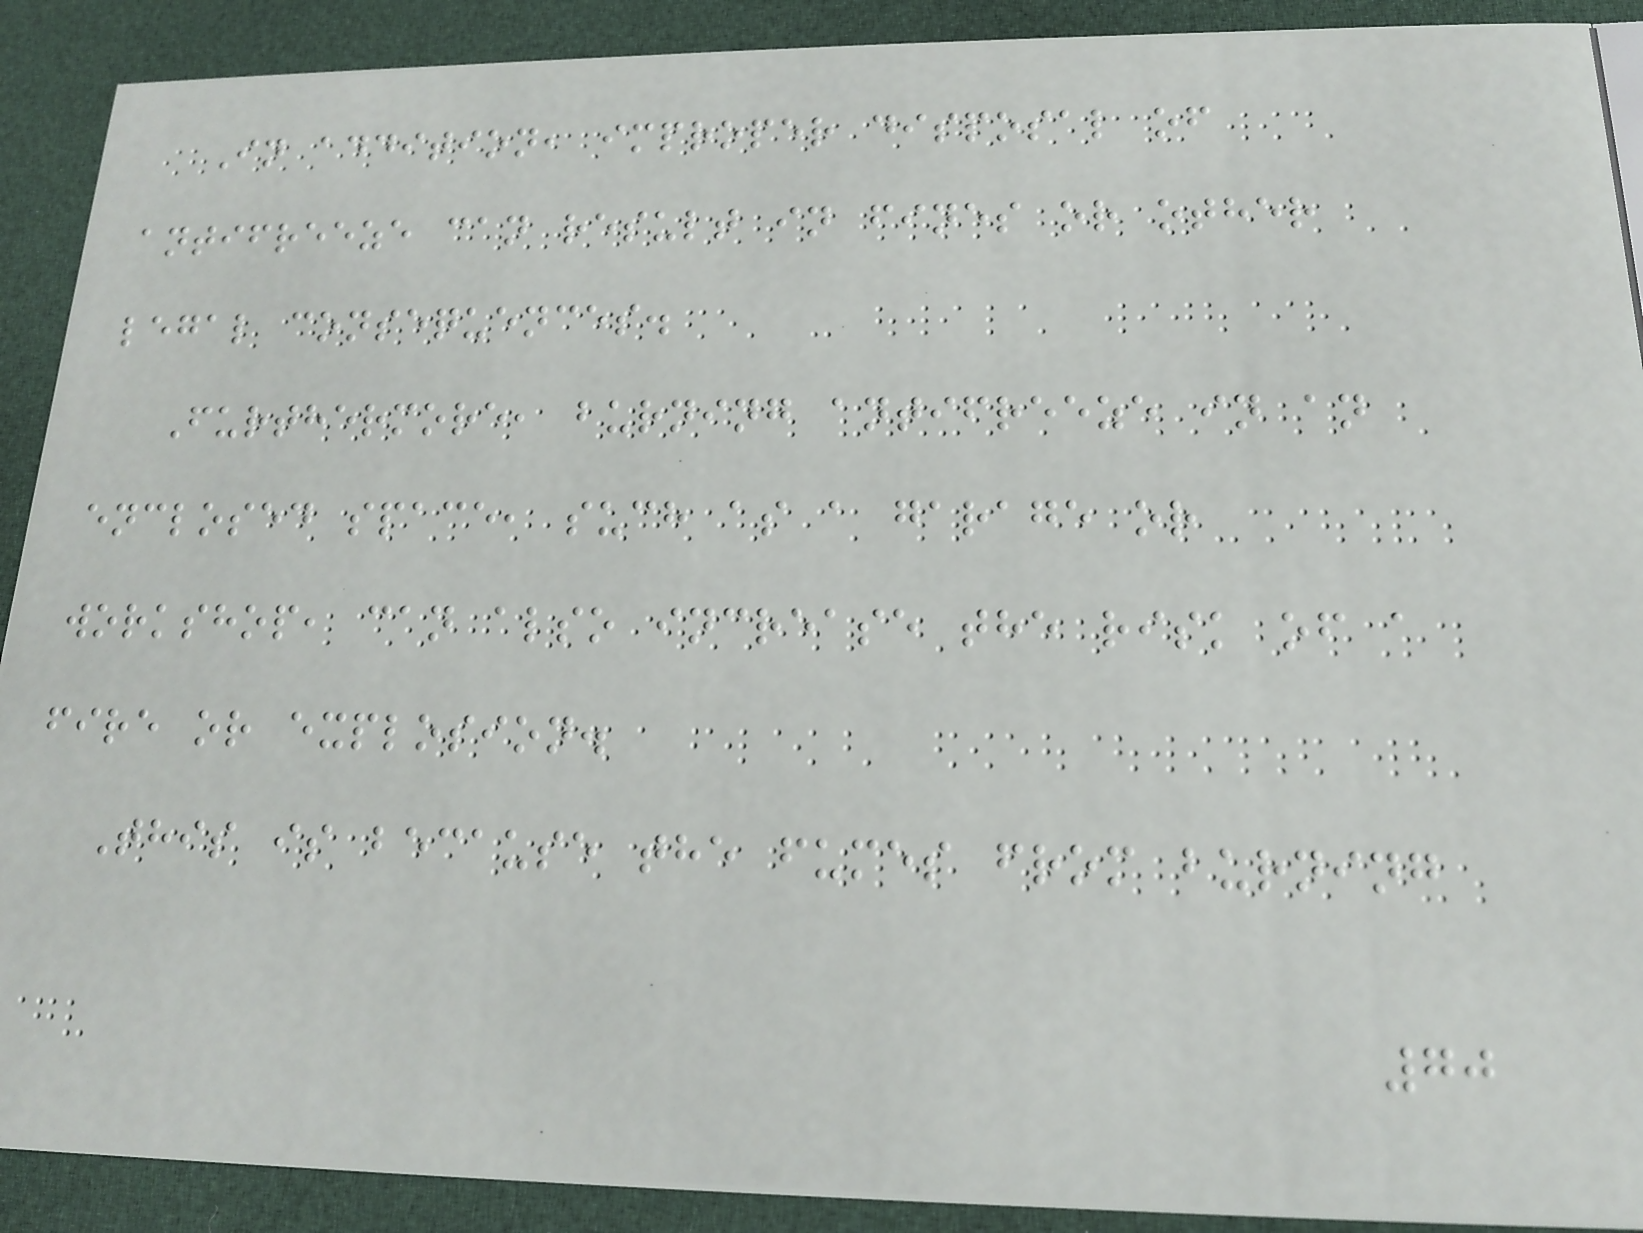In addition, improper disposal of
antifreeze can result in fines or other
legal consequences.
Furthermore, burning antifreeze in an
enclosed space, such as a garage or
workshop, can also increase the risk of a
fire or explosion.
This is because the fumes from burning
70
